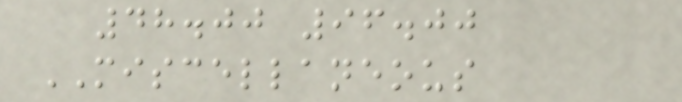48.00 96.00
MISCELLANEOUS
